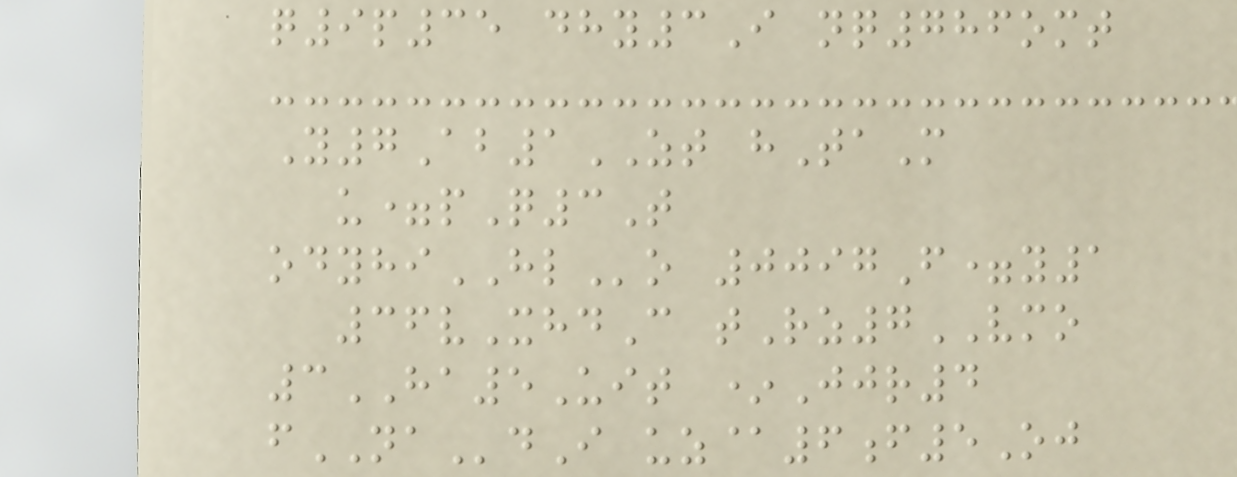q9p35 dhy3I nq786omt
Y7Ab1ZT hTaM
u=pQ3T
odyhiHLo 0097F=y1
36vXhdC tRz7VMO
3HA5Uit *Jjr4
fNAdI uz@6f5Oj
